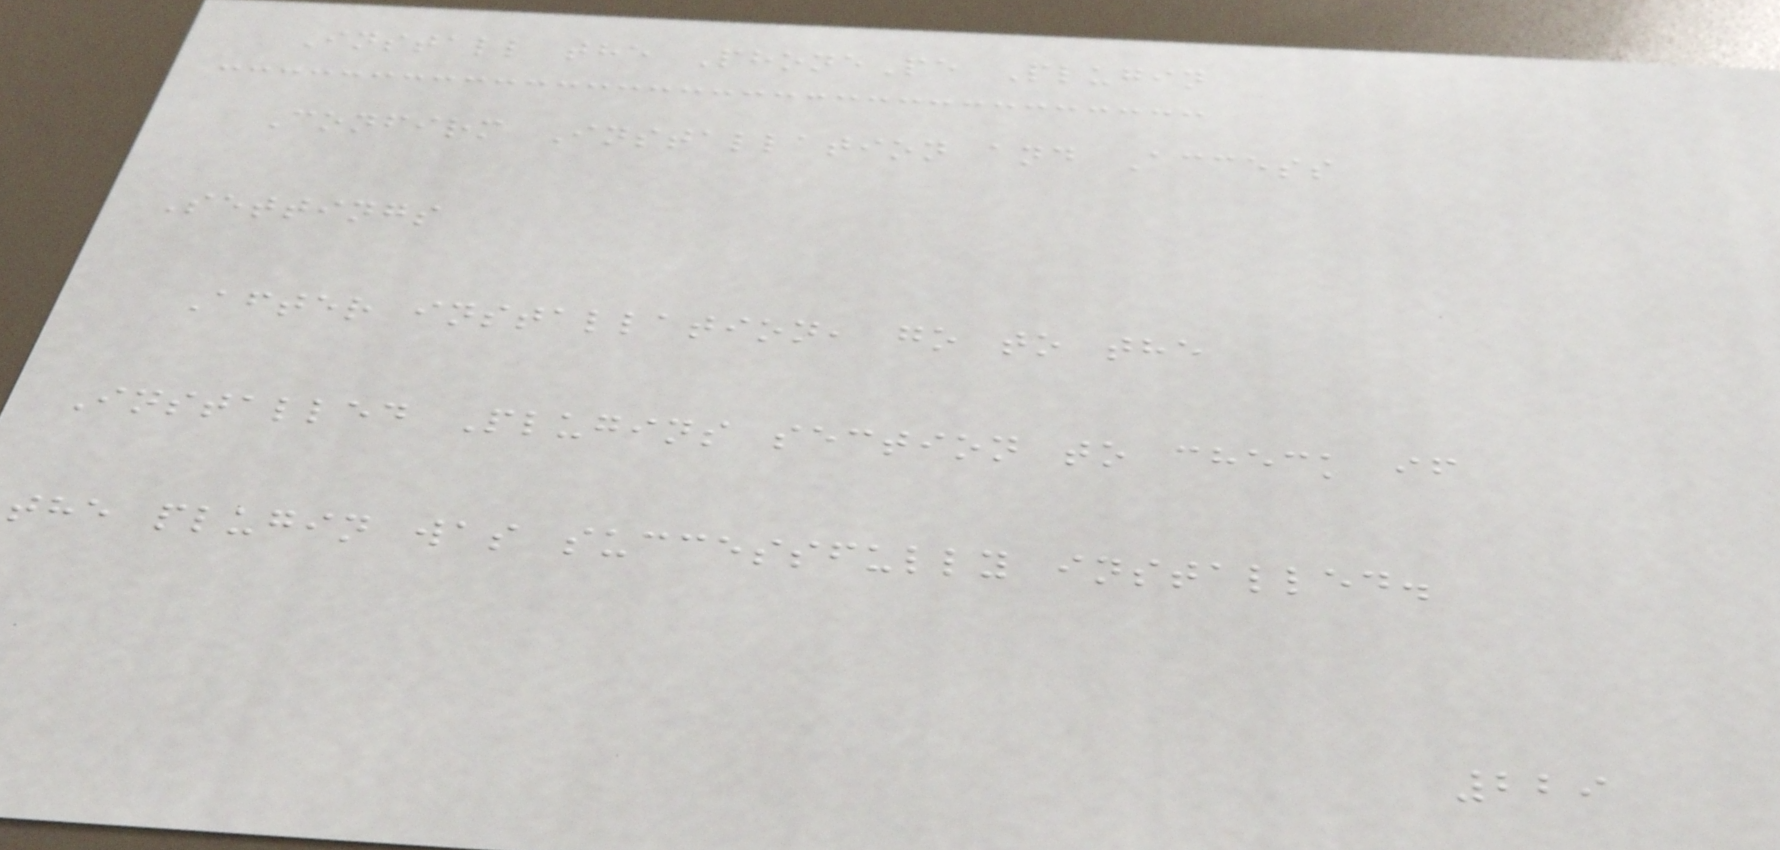Install the PhonePe Plugin
Confirm Installation and Access
Settings
After installation, go to the
Installed Plugins section to check if
the plugin was successfully installed.
229
